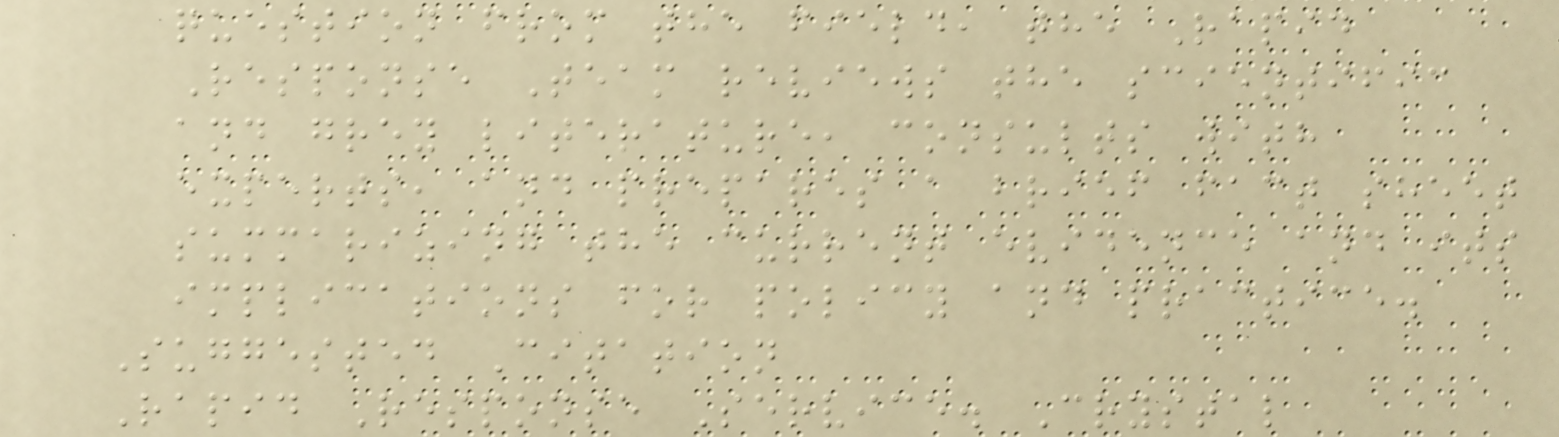question from the field, the Rapid
Response Team reviews the scientific
and grey literature, consults with
experts, and prepares a brief fact sheet
summarizing the current evidence and its
implications for policy and practice.
Suggested Citation
Rapid Response Service. Crystal
